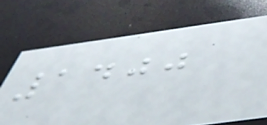1400
